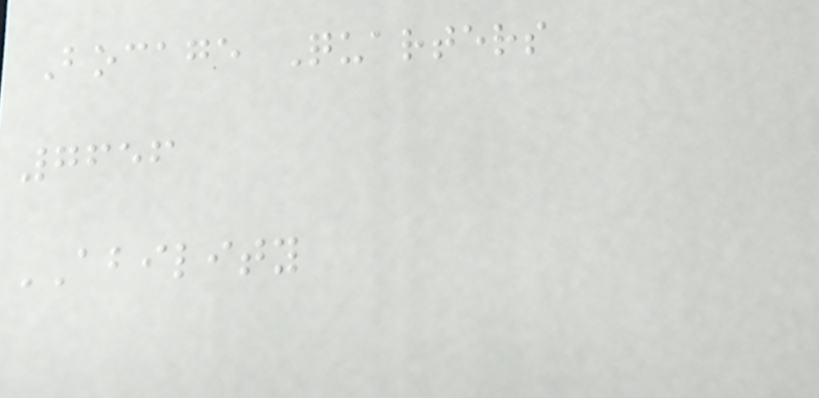Bocage Quarters
7656
ABILITY
